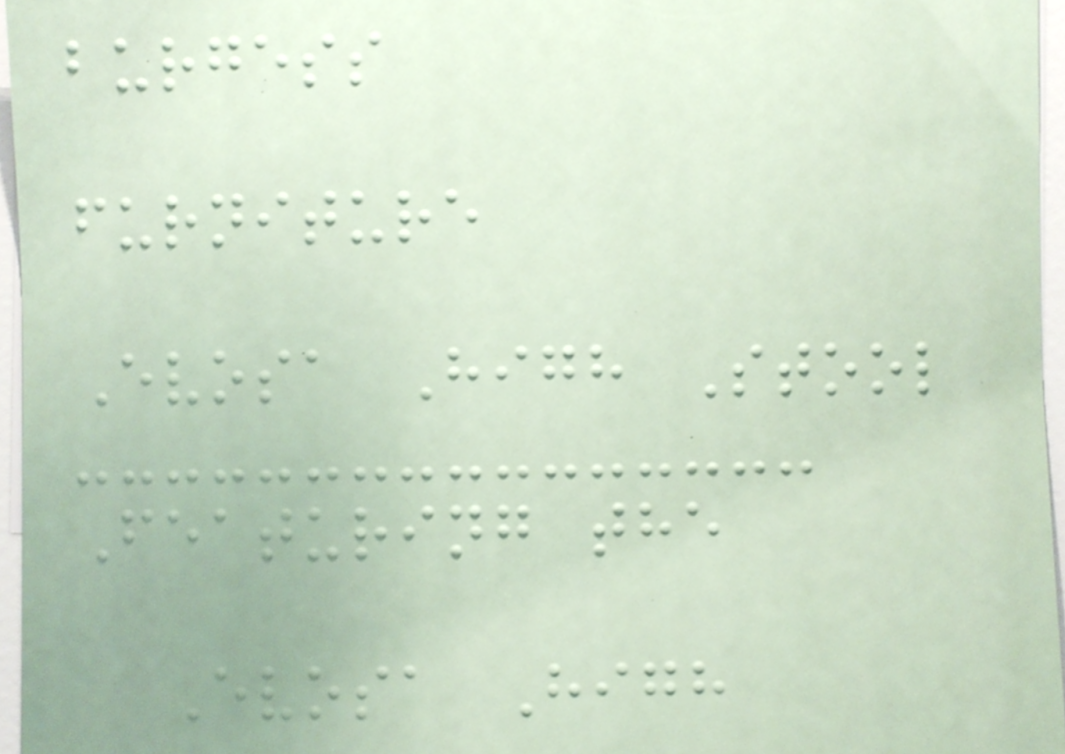burgess
furniture
Evosa High Stool
Featuring the
Evosa High
